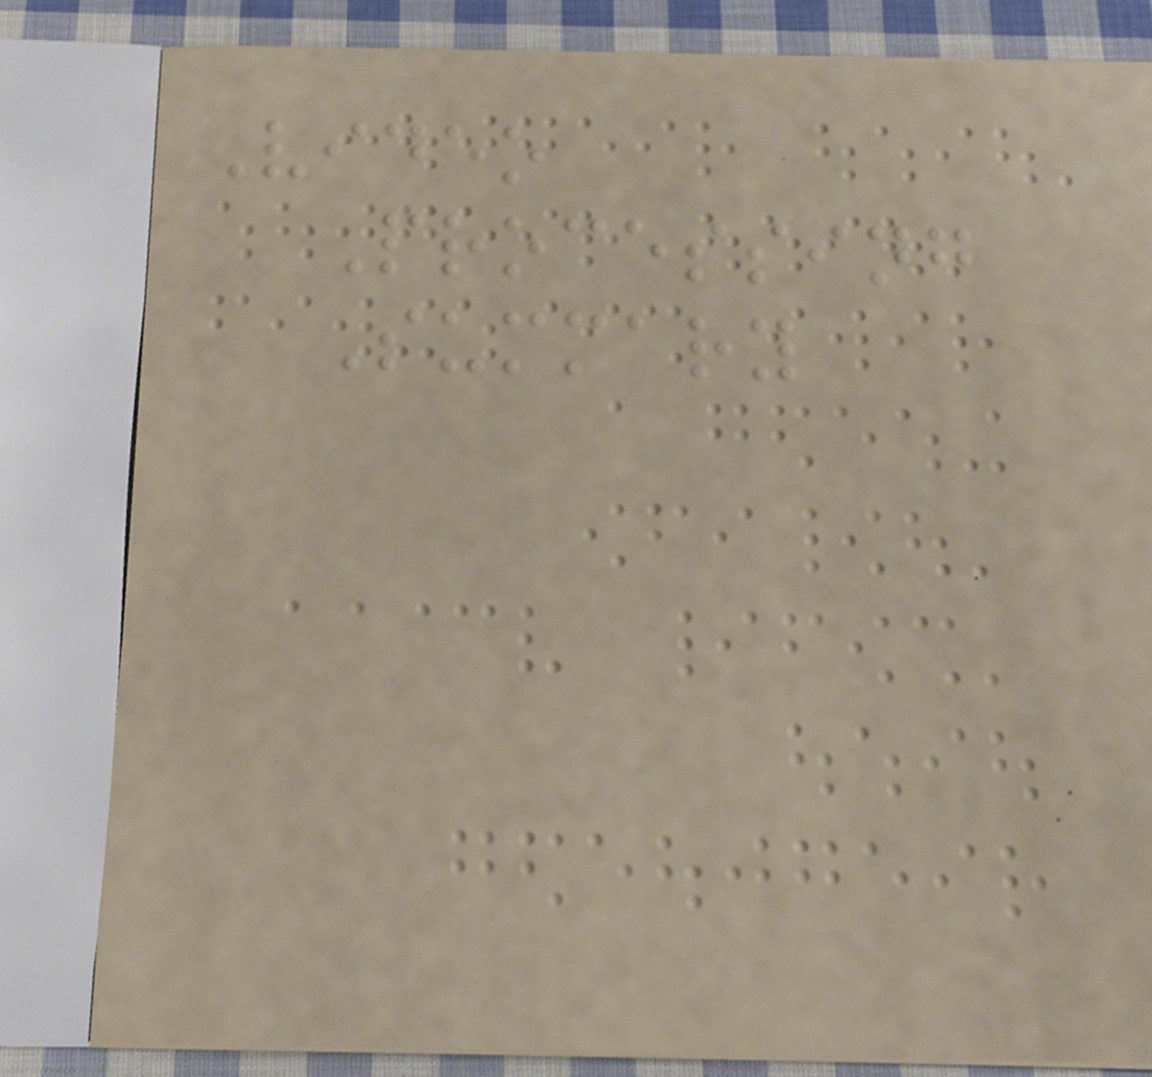Video
Processing
Summary
